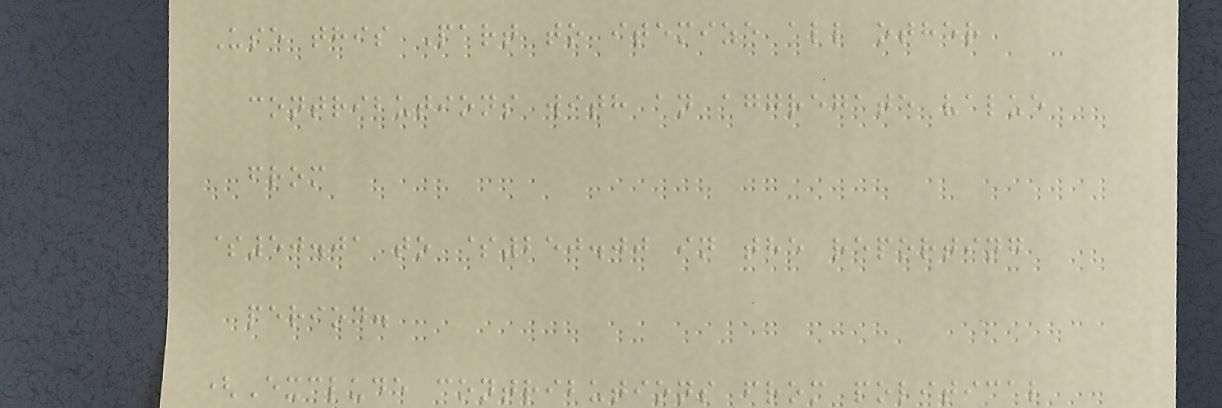Use this Part to itemize all other
contributions with an aggregate value
from
$50.01 to $250.00 in the reporting
period.
(Exclude contributions from political
